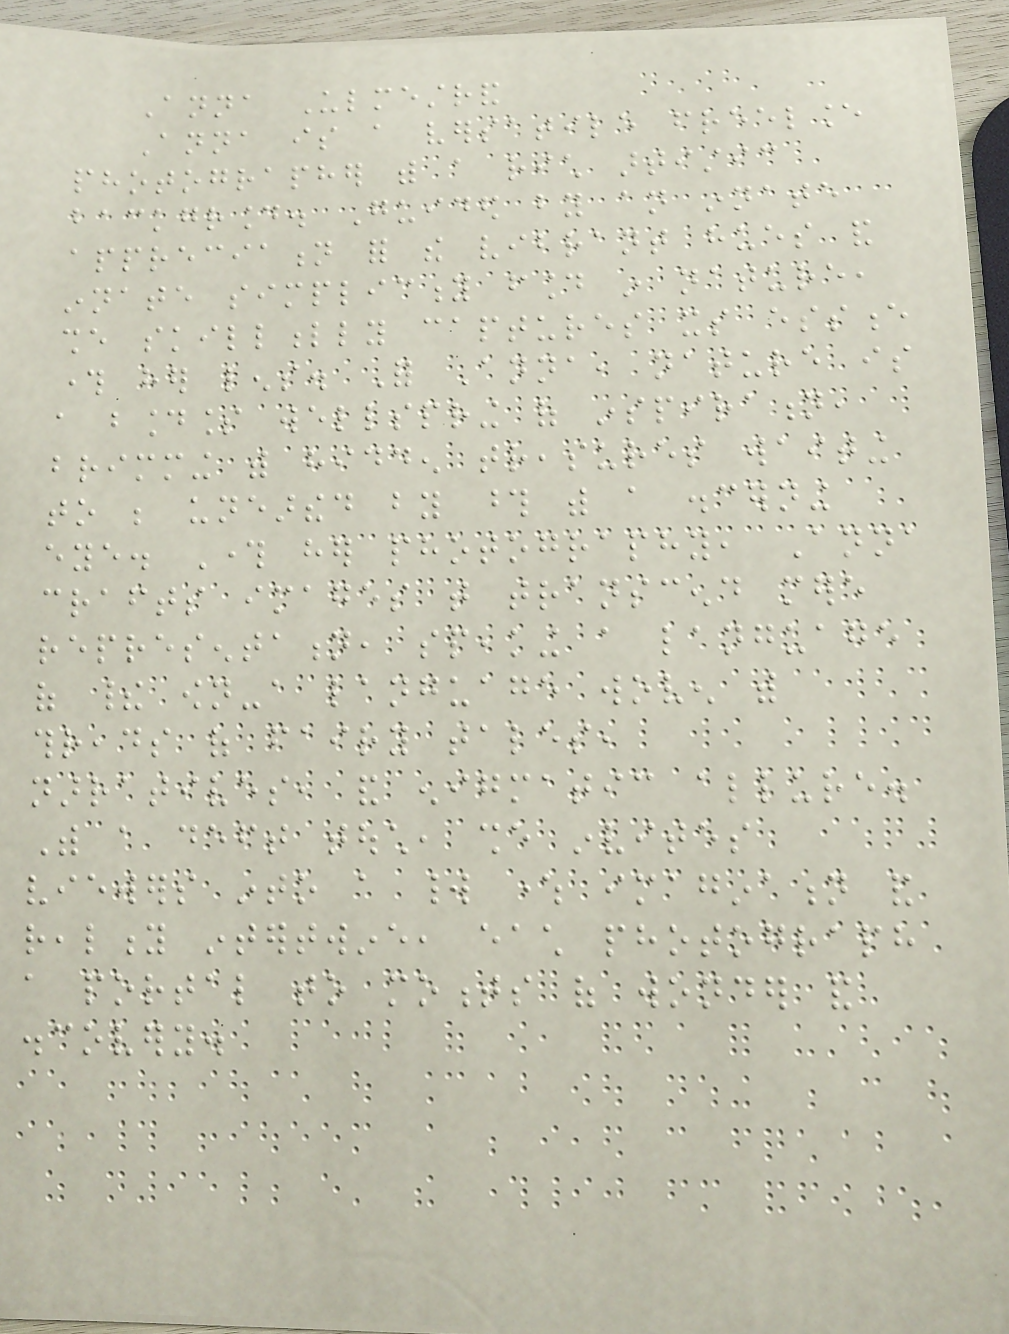Anna Ulmestrand
Anna is a versatile freelance
photographer with a rich artistic
background. Guided by an innate
appreciation for the vibrant hues and
innate simplicity found in nature,
she skillfully captures its essence
through her lens. For Anna, nature is
a boundless wellspring of inspiration,
brimming with hidden treasures waiting
to be unearthed by those with a discerning
eye. Through her photography, Anna
crafts images that transcend mere
representation, speaking a language
of their own-a language woven with
threads of fairy tales,
narratives, and enigmatic allure.
With a deft touch, she invites
viewers into a world where imagination and
reality intertwine, each photograph
a portal to moments of wonder and
discovery.
